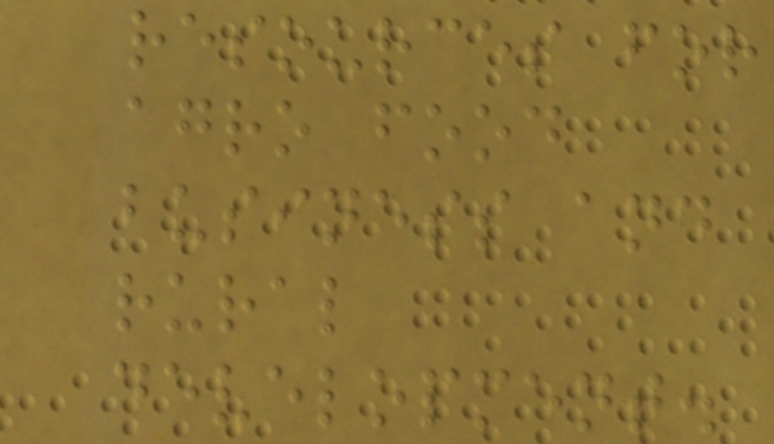resources for
agro food
business and
rural
development.
